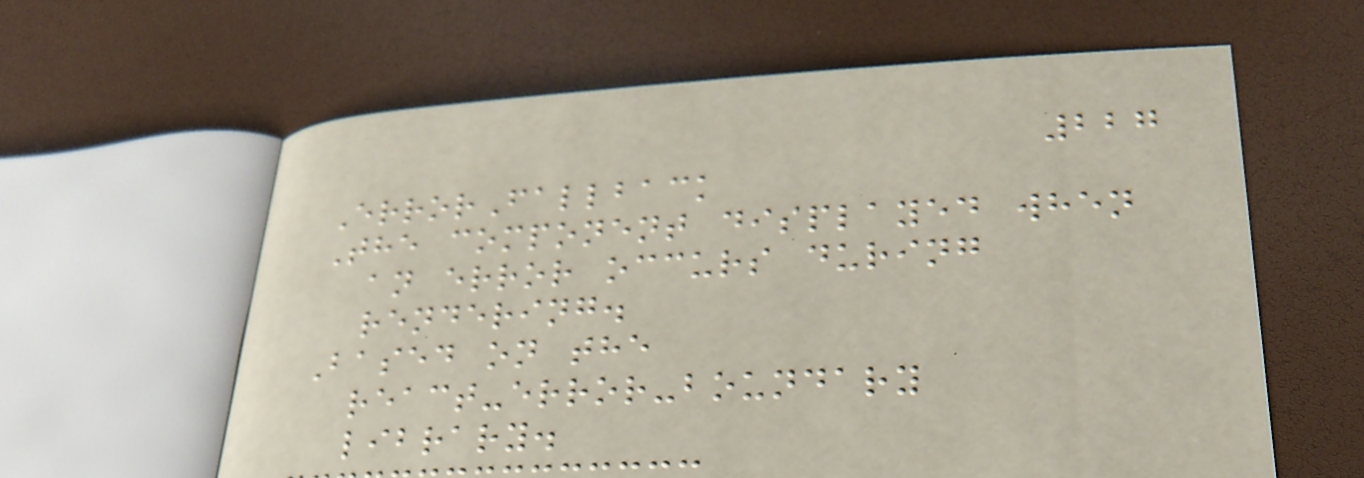227
ErrorFallback
The component displayed when
an error occurs during
rendering.
Based on the
react-error-boundary
library.
